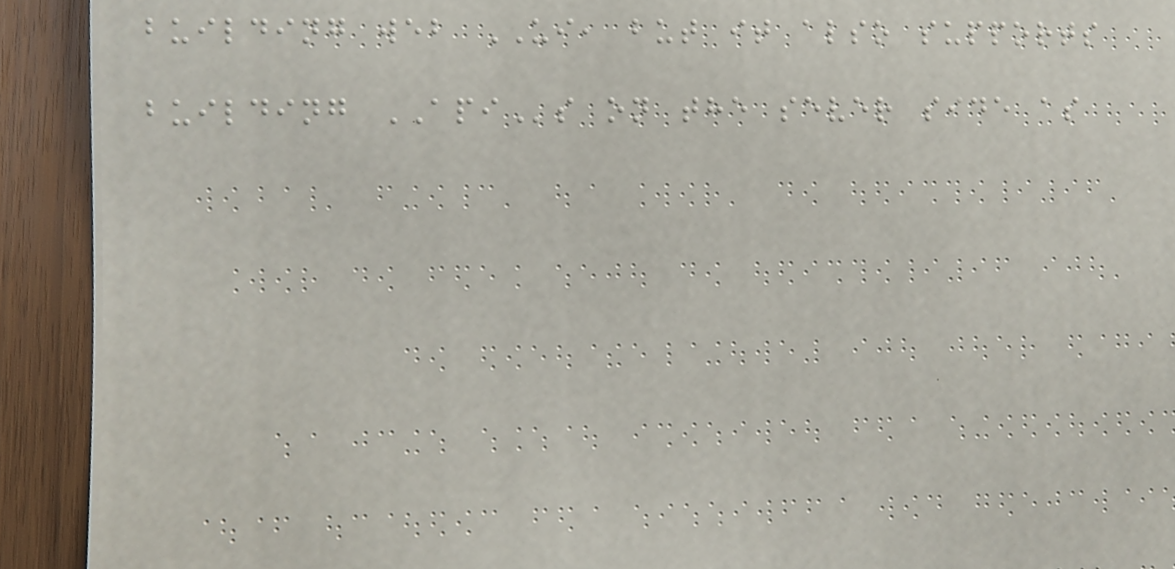building web UI, but it also supports
building APIs on the sever side as
